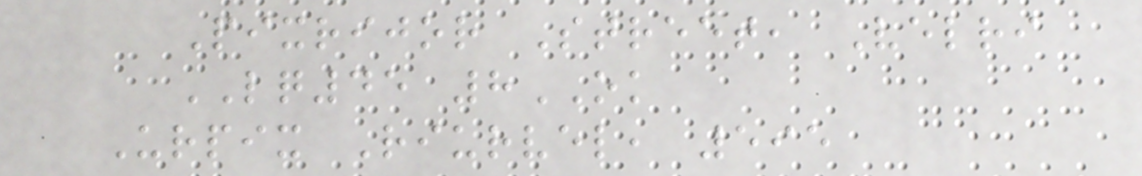Pixrijor Street, Velri
LQ45 8OK
Urpix Riurvel, 595
